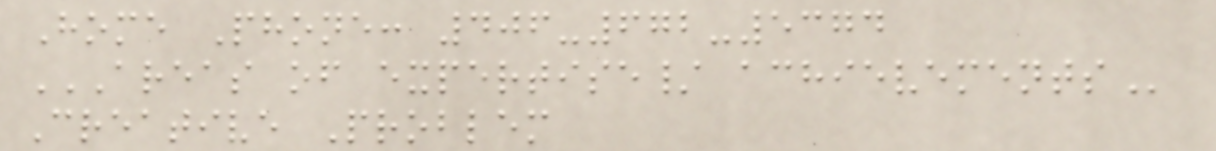Home Phone: 406-672-5374
AREAS OF EXPERTISE/ ACHIEVEMENTS
Creative Problem
